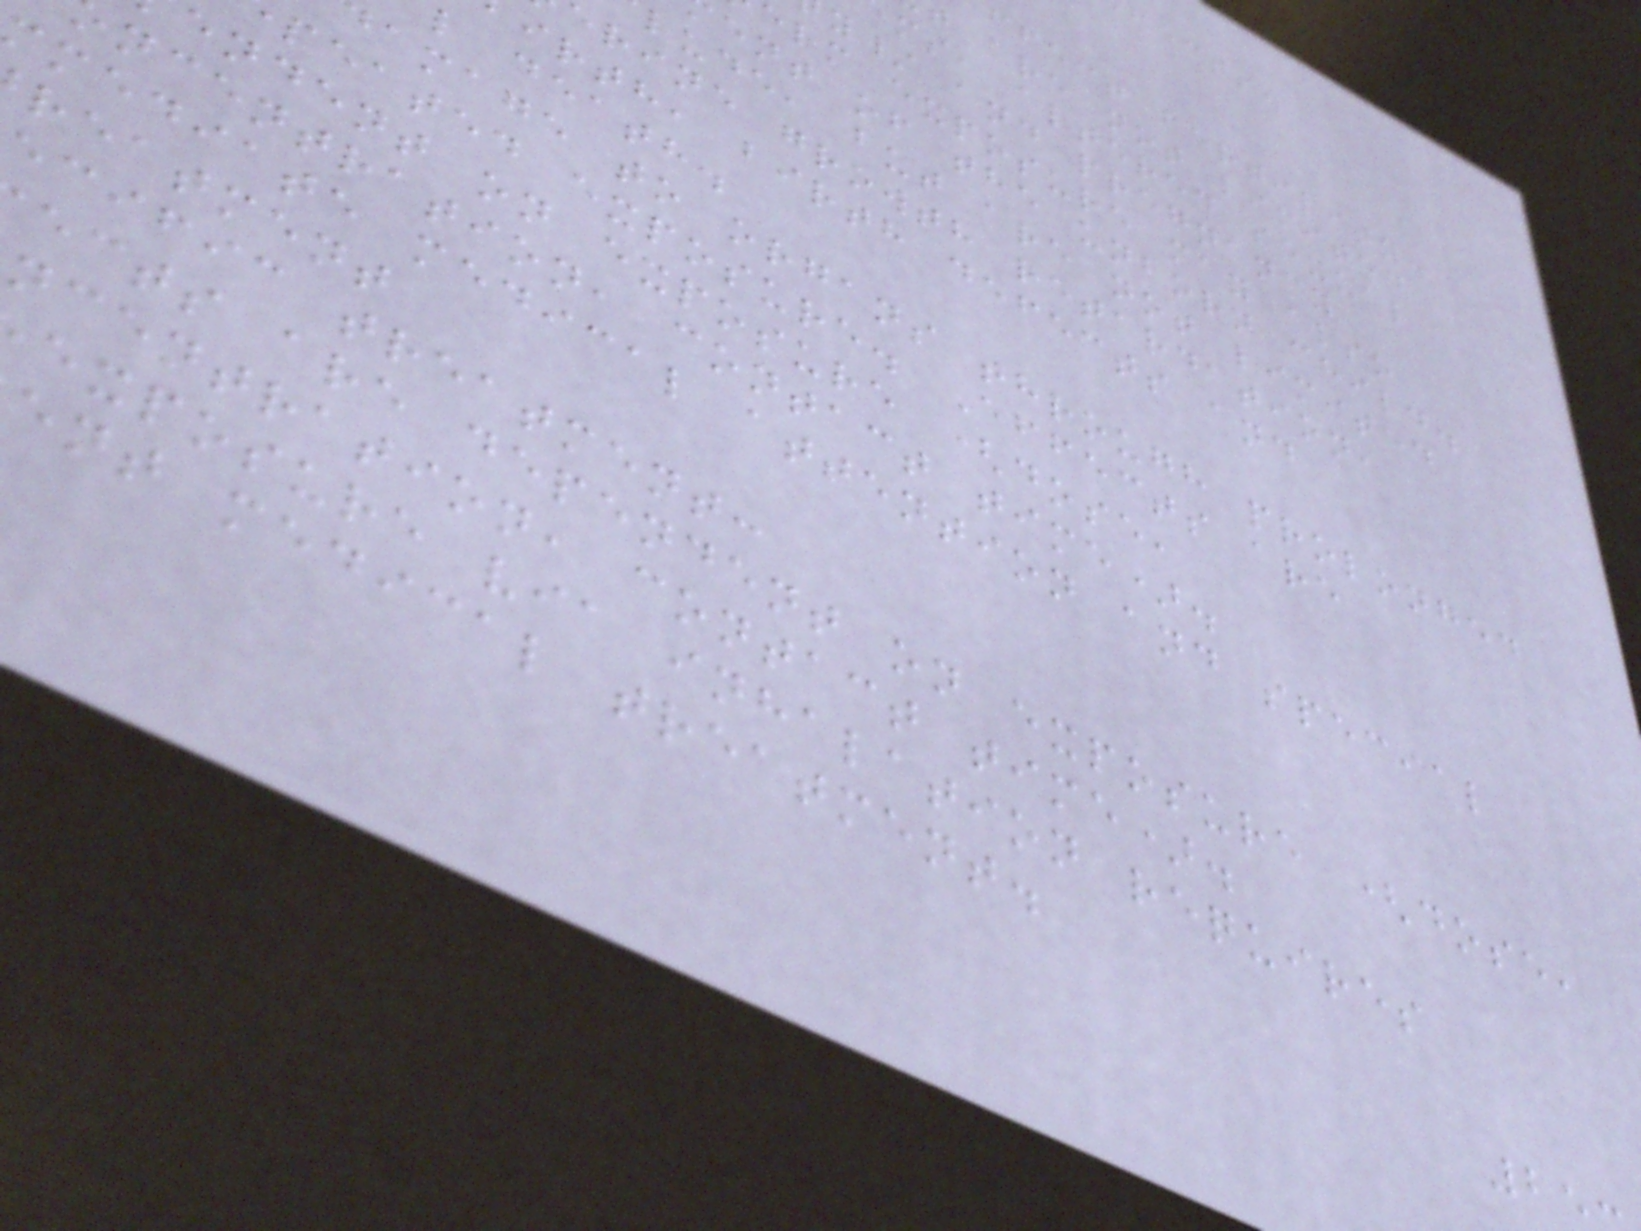ffect fertility.
t are not limited
ms, altered sexual
y/ and pregnancy
erm exposure may also
ent of the unborn child.
lude, but are not limited
rine growth retardation,
irth, birth defects and
l death.
amage to organs through prolonged
peated exposure. Effects are
endent on exposure (dose,
ncentration, contact time).
mediate medical attention and special
reatment
ecific treatment:
ects are dependent on exposure (dose,
ncentration, contact time).
exposure via inhalation requires
ent medical treatment.
